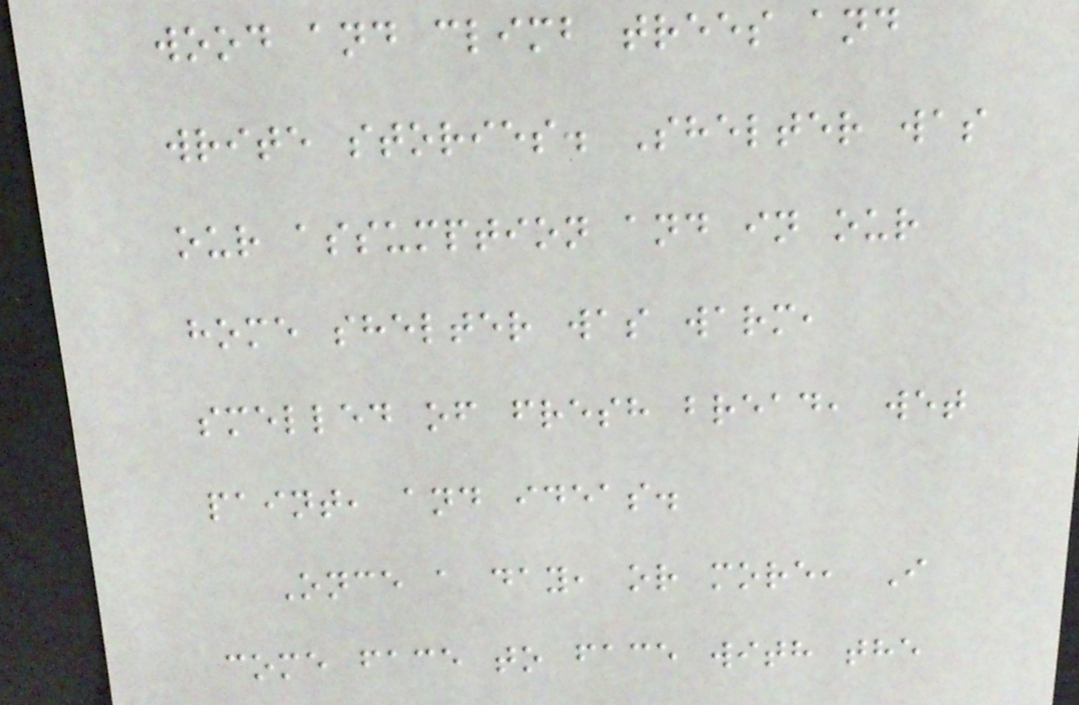wood and climb trees and
write stories. Shelter was
our assumption and in our
home shelter was warm,
smelled of fresh bread, wet
paint, and ideas.
Once a day, or more, I
come face to face with the
